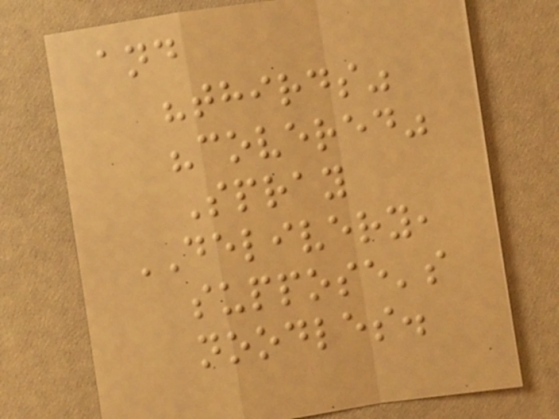and
"thirds"
"covered"
Spray
DELIVERY,
suppose's
noodles.
